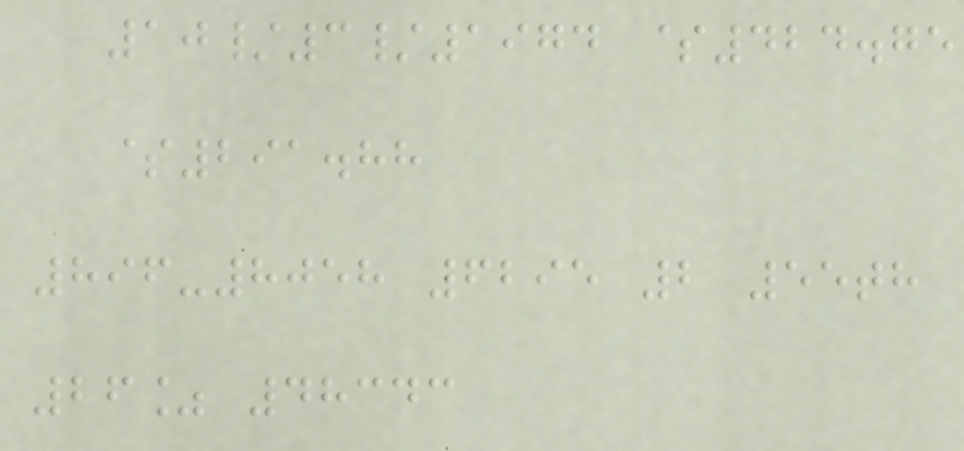10/3/1974 $424.75
$291.88
896-8058 6295 2 55th
26% 48343
